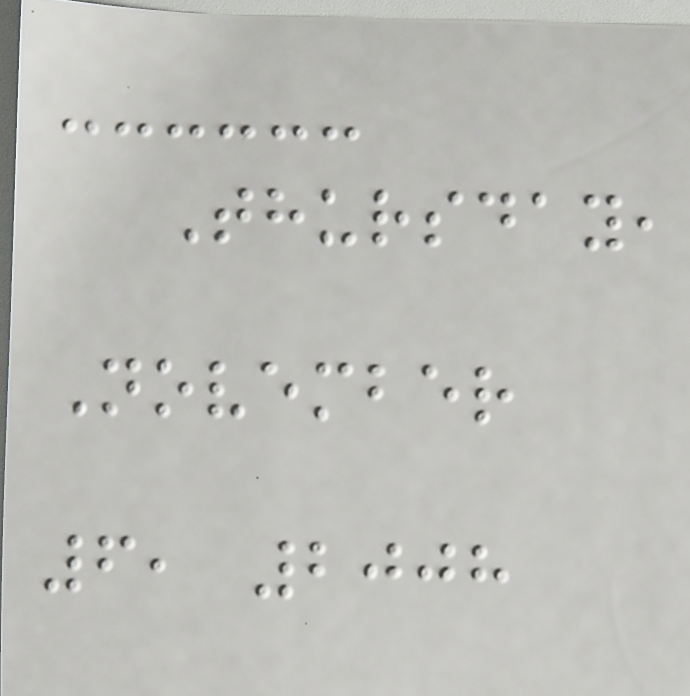Thursday,
November
6, 2008
